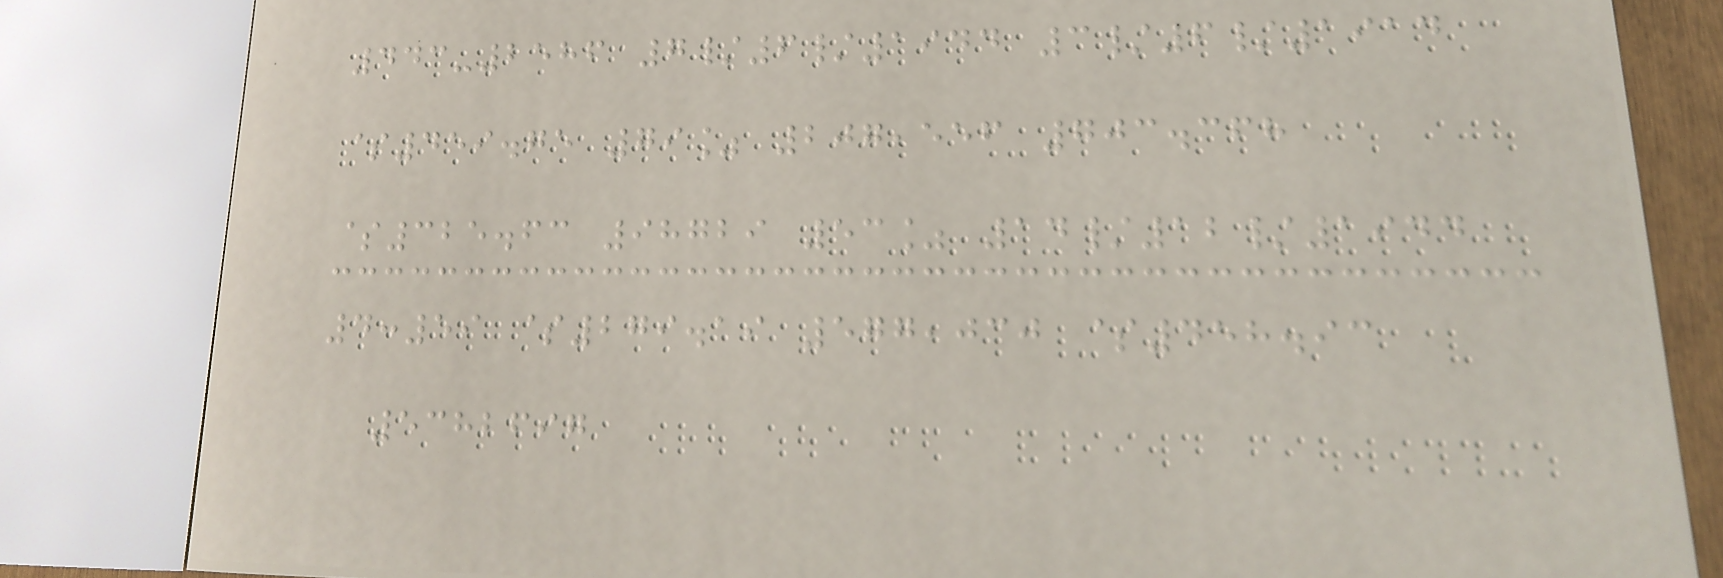443-2586 7/6/1944 3/6/1914
$459.75 79% 207,556 703.368
$325.63 98729 53% 14/12/1944
4:59 $279.19 577,030 $458.93
5382697
